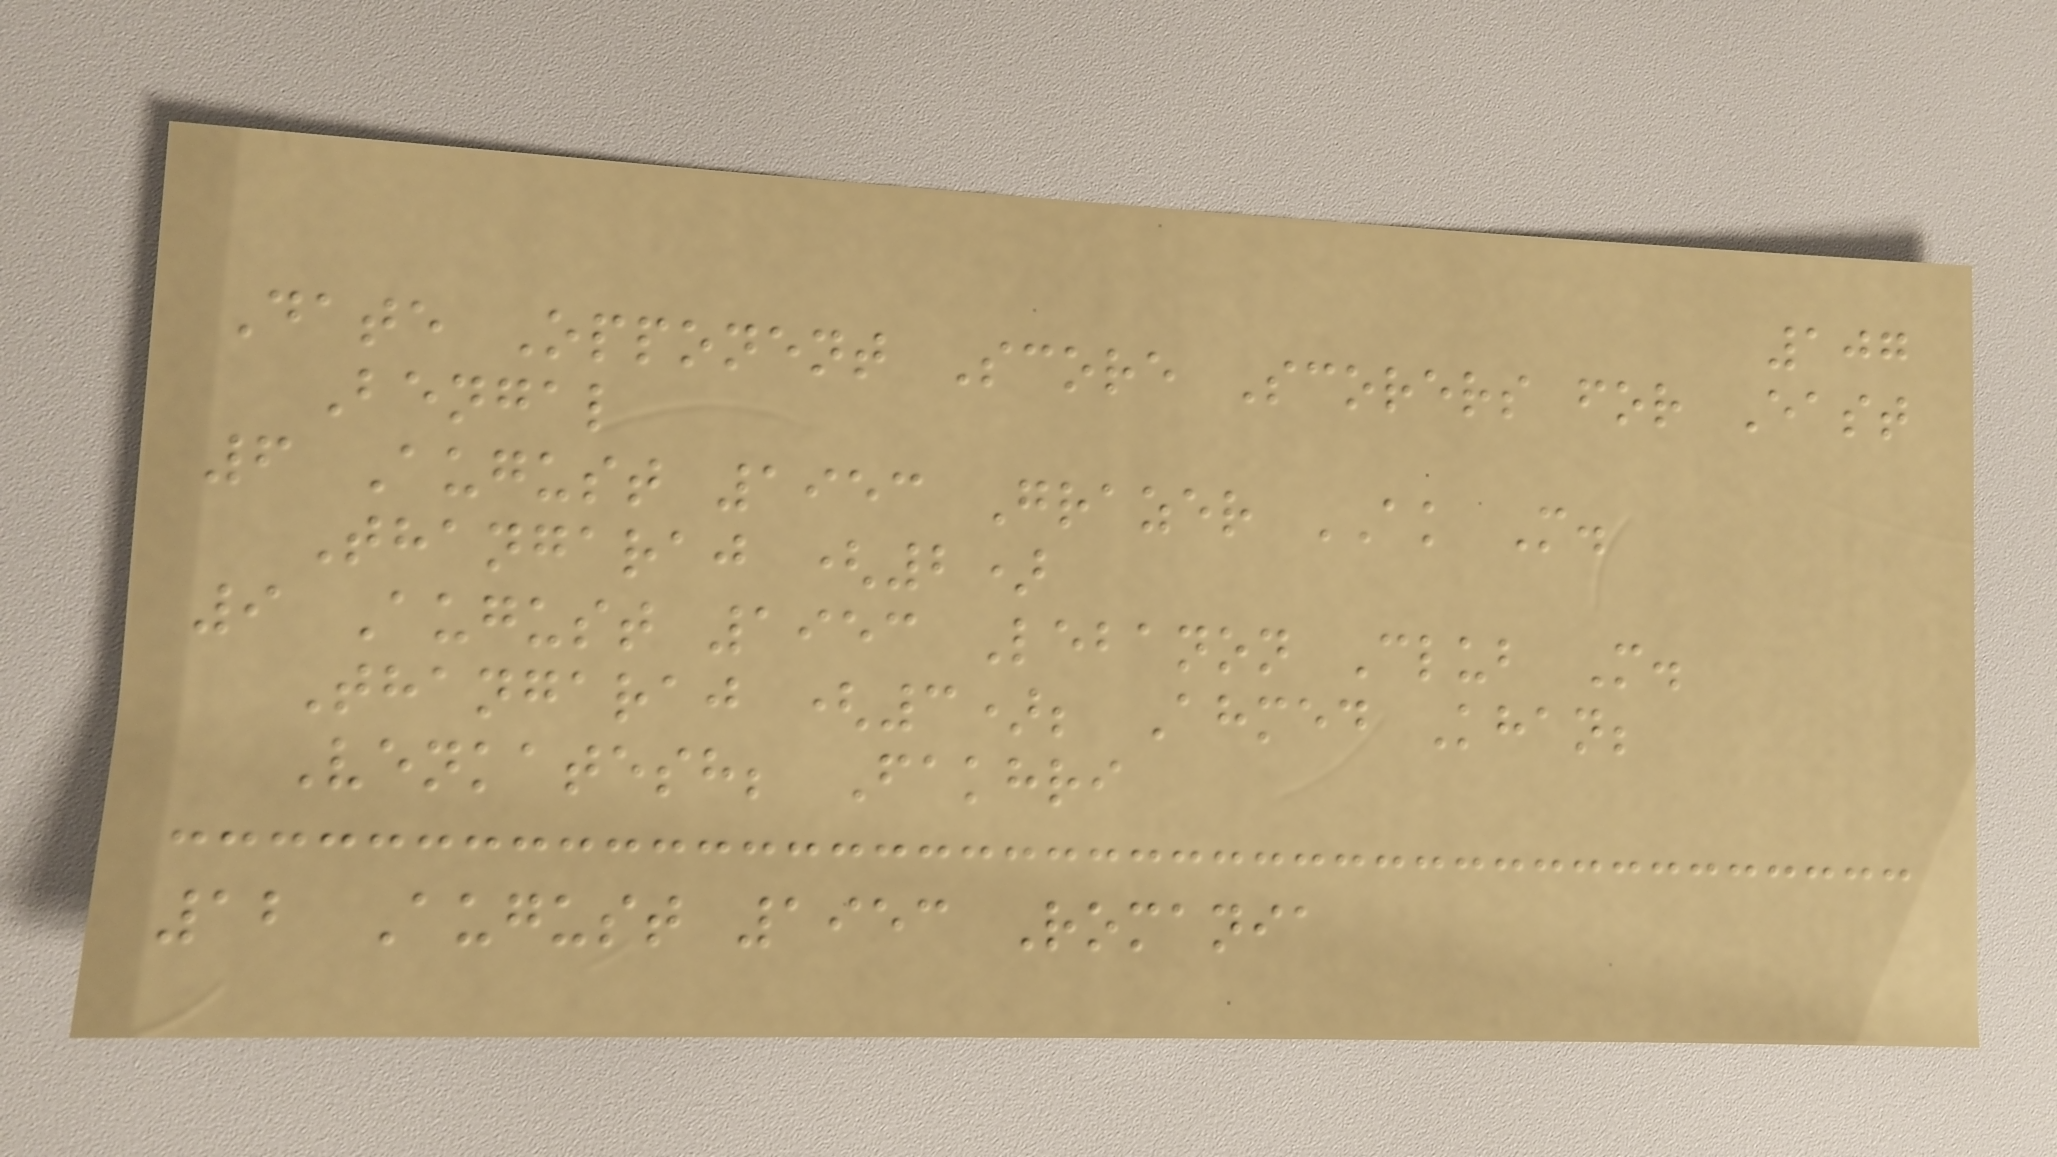107
Date Opponent Score Scorers for East
Bengal
6 August 1953 Grazer AK M.
Thangaraj (2)
9 August 1953 Lebanon Club M.
Thangaraj (3); Ahmed Khan;
Venkatesh; Fakhri
12 August 1953 Romania
